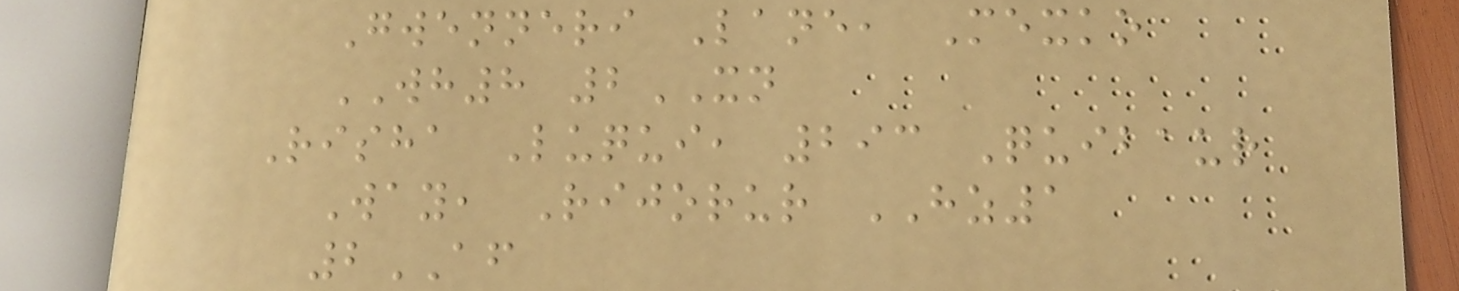Gwenneri Lane, Mexko
WH8 2XN
Risha Luqui, 293 Quibaur
Way, Rijorur HZ1
2AF
